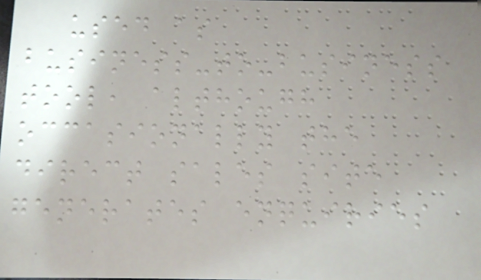used as
business-to-business
tool, although
occasionally the
direct sales site
generates enquiries
